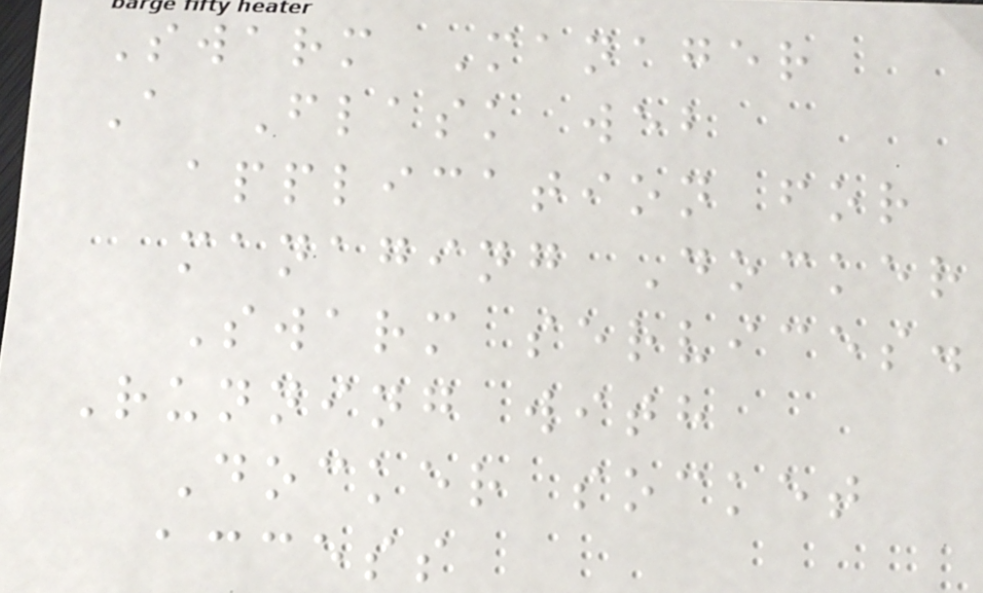Swarm Manager
A Flask web
application for
managing Docker
Swarm services.
Running with
Docker socket
access
